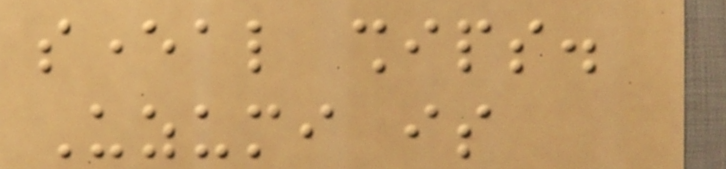several ships.
Uzumi is
